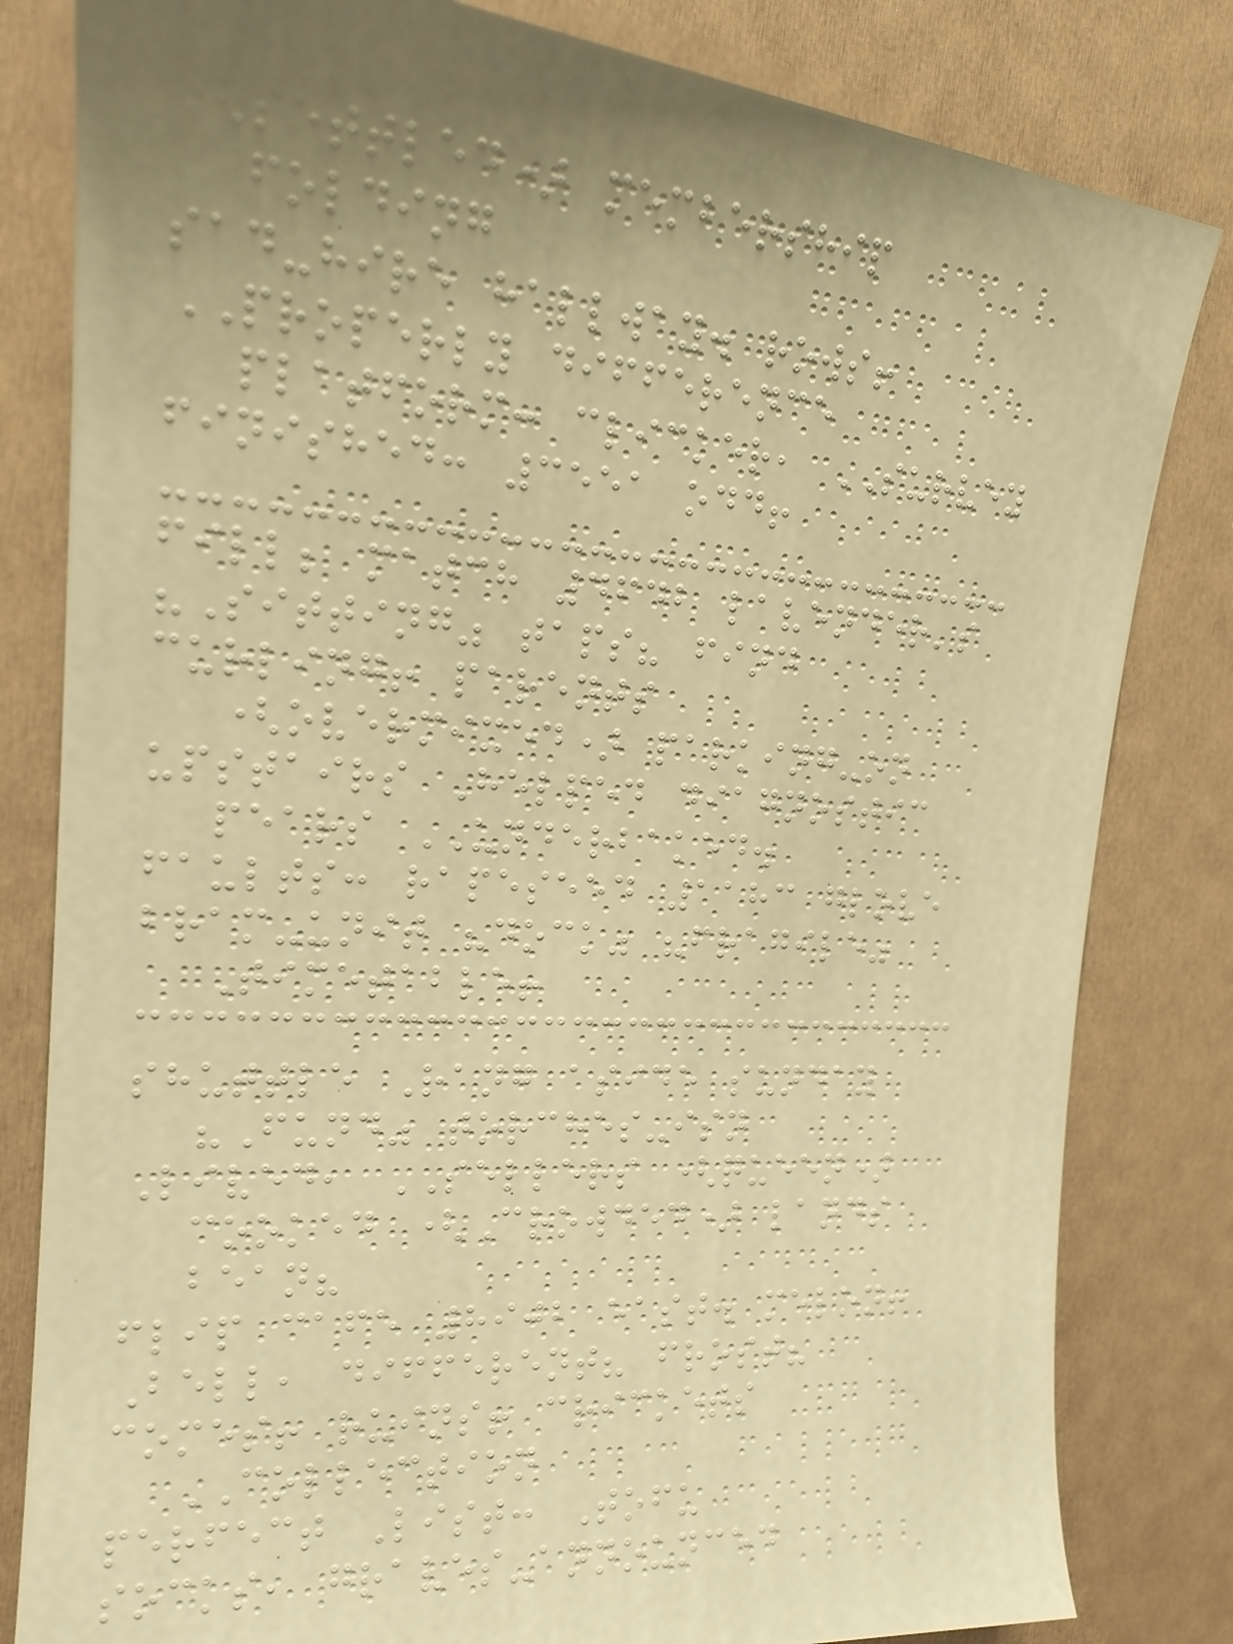(settled) membership
folding
sad-hire hallway. rows!
PROPERLY difference
platform: clicker, SURVEY
finished: 3551 odd!
fill; match 4642 lavender's
"Sitting" taps? find
curling! parents
(overmixed) parking-on
upstairs Helped diagnostic
pears UNDERBAKED.
faults: rapeseed 1183 glove
bram-unit "dock" "fragile"
Timetable!
shuttle Rang aside sunday
"Fund" torches-isn
Lived, SELLERS (queen)
cooked (Crowded) lands
bean?
flip cafe 8902 east. melon!
Bell, different? frost?
comes! ruins! crickets
COLLECTION
perfect List: Tofu
socks, graves-announced
